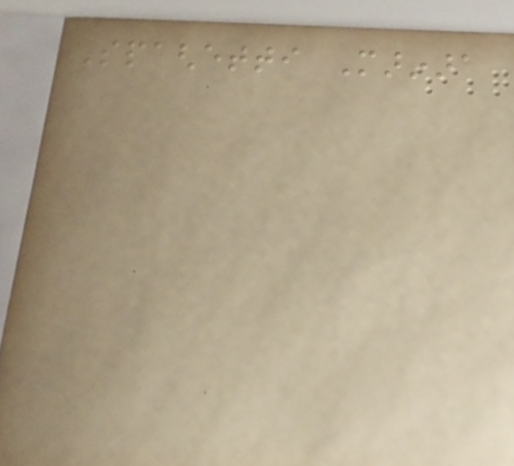Spaghetti Marinara
